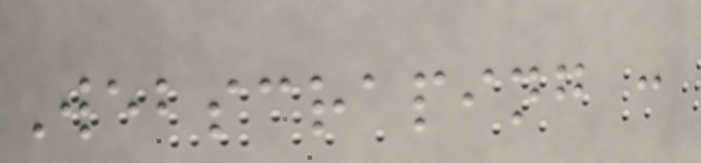Webscraping :
